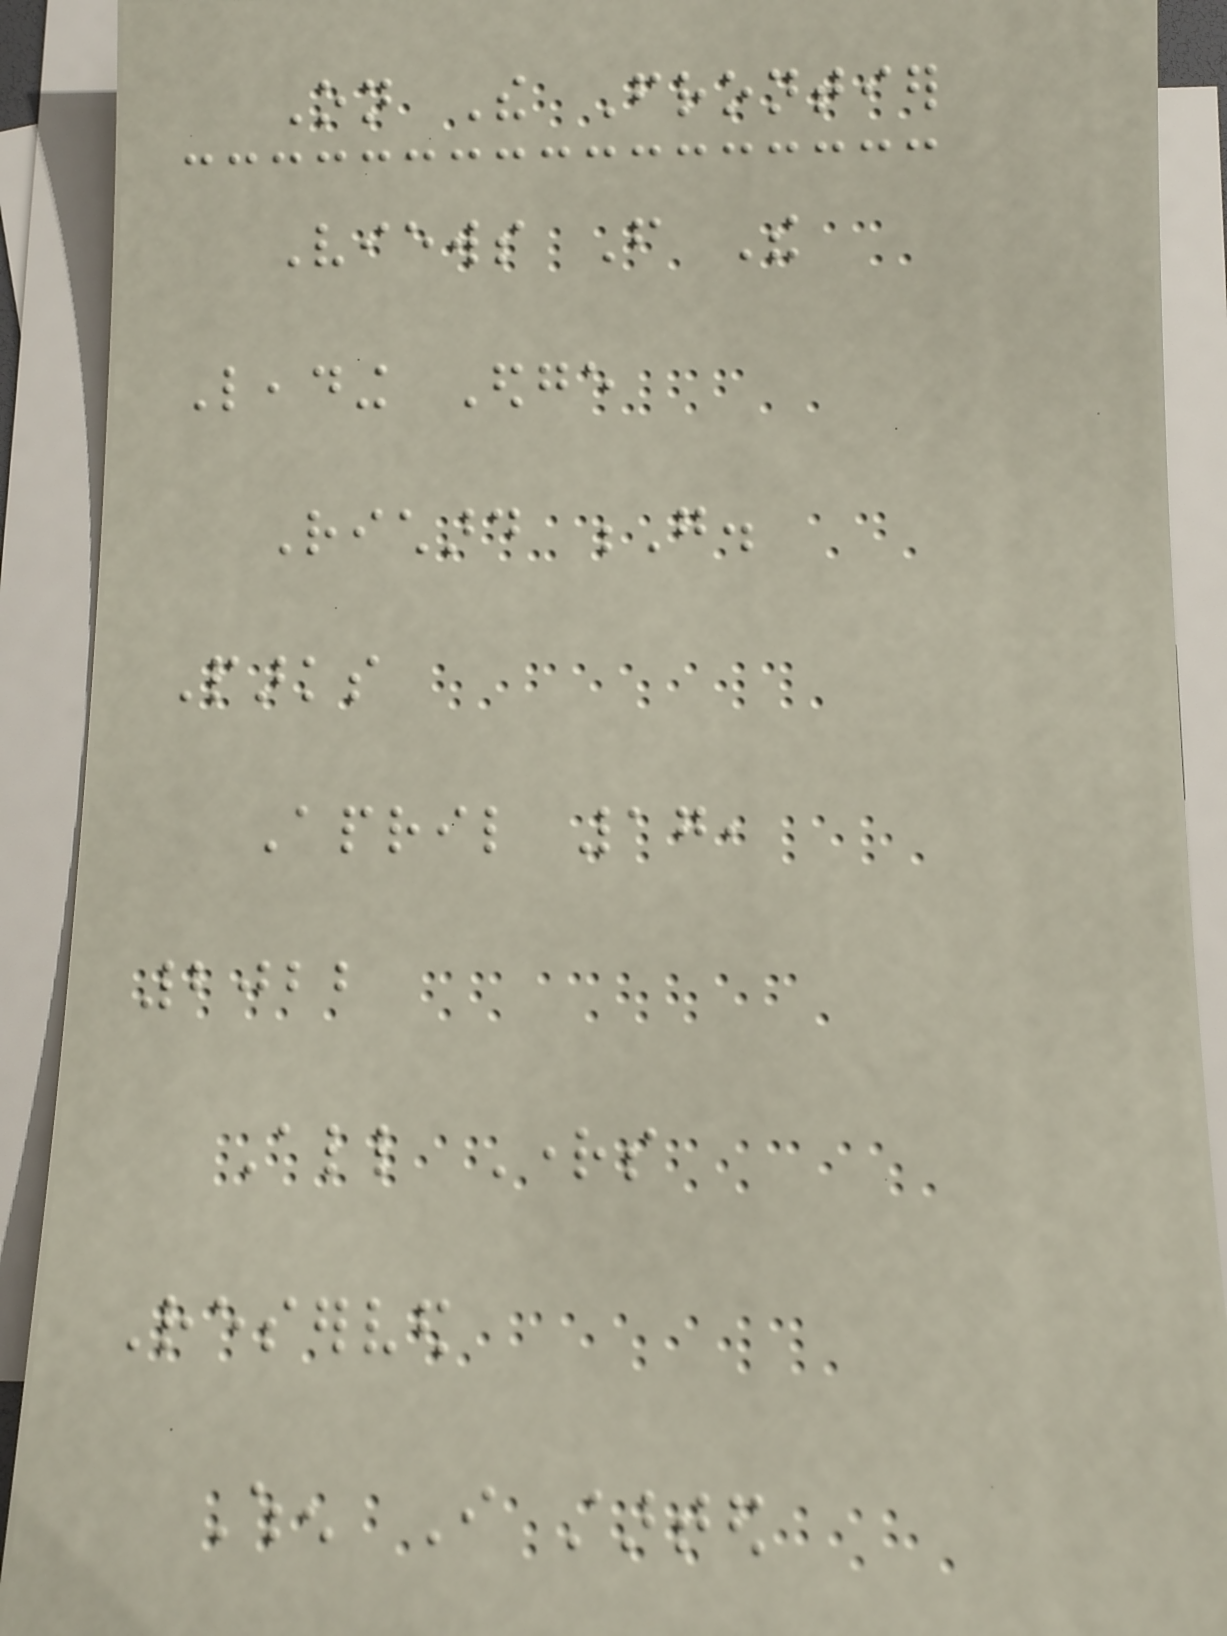On The Frontier
Views From The
Leading Edge
Richard G.
Parks
April 17,
2022
All Rights
Reserved
When I started
